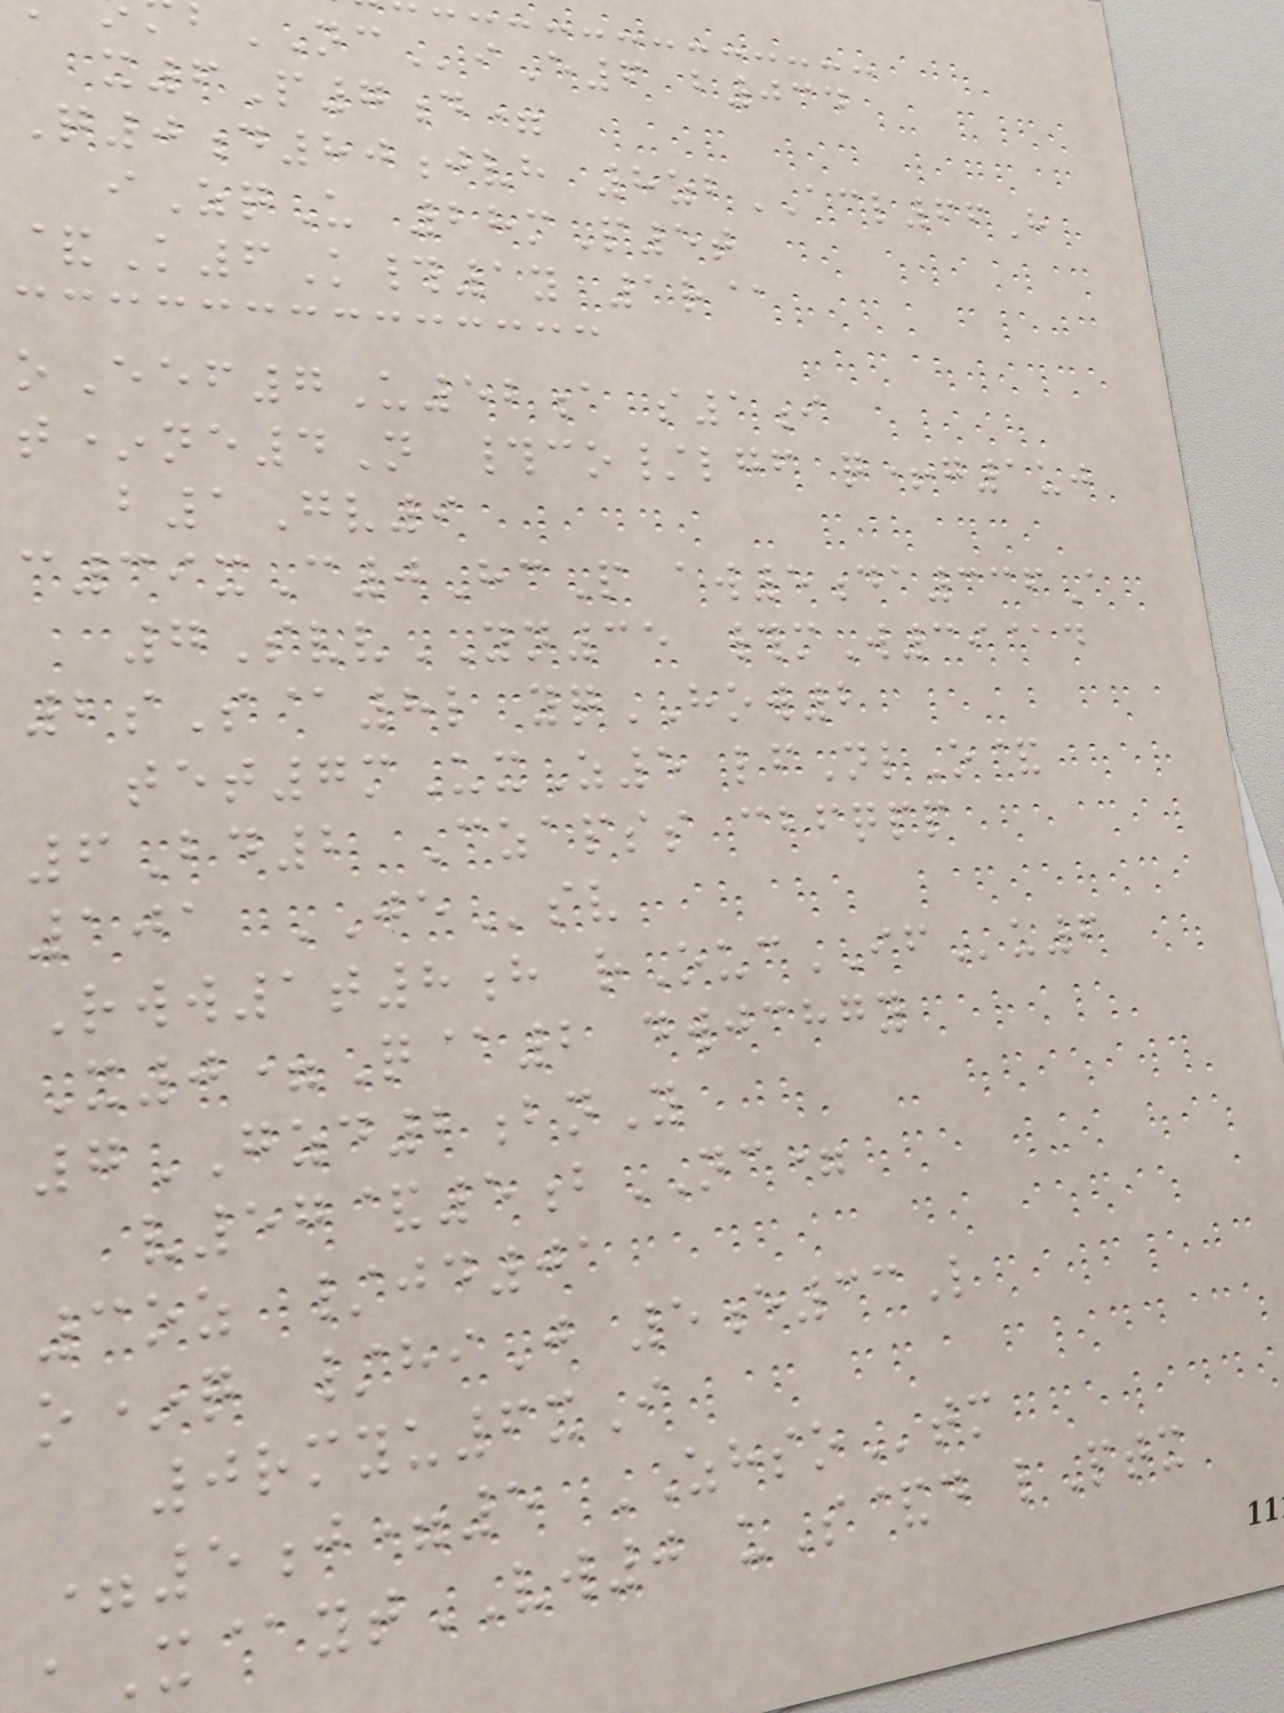bNCiE6 b034
x6P7d=
Q0d80jvh 8zbACL66H
iZqU 28mP5t
&K6K#1y 1r@
oEef7U52a s1i
t*ne4N #co/lgf q+g1uj
b1Gv9
c39xC0HcP aw5da336A
7SvvYN35 #mW39@d
2sS@8l yqHOW2
tet7mUxZ5 lfNlO&
6Bd2 Czapss cbfqpp
101 JEsv
Rww1t8h rOucIFu6
X0=Q@2 dwjchgy
7GZD2bnY
v57&5bNC=
3oz /jd01
o*q /hiJ 5e33L
0rmyu6xI
=5j=5 ZHSOtm
X@ytVW0 uS&d lPtx
